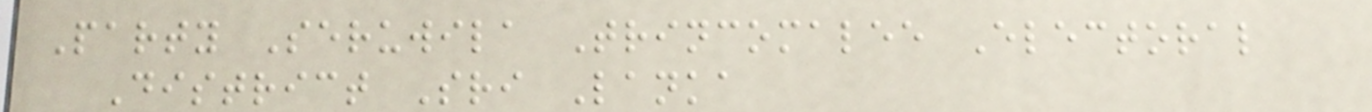Party Seruwila Trincomalee Electoral
District Sri Lanka
